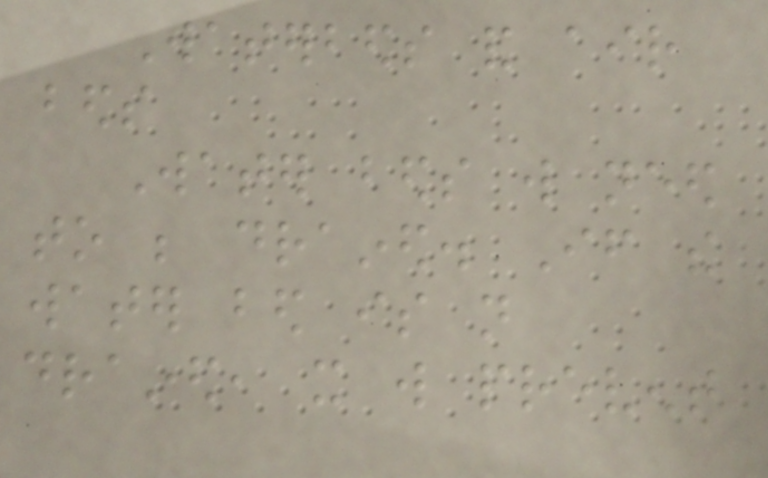Waterbeds and air
beds
Water beds will need
to be drained. If the
water bed is not
drained, it will prevent
